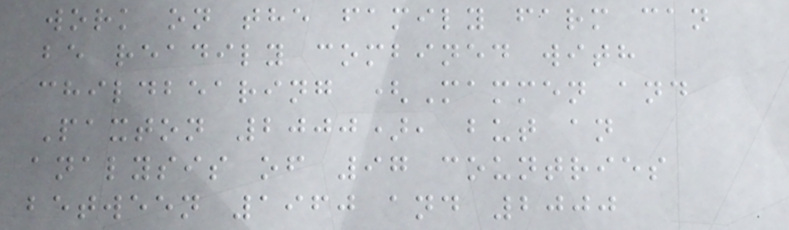work on the family farm can
be readily combined with
childbearing (Mammen and
Paxton 2000), but an
analysis of 97 countries
between 1960 and 2000
